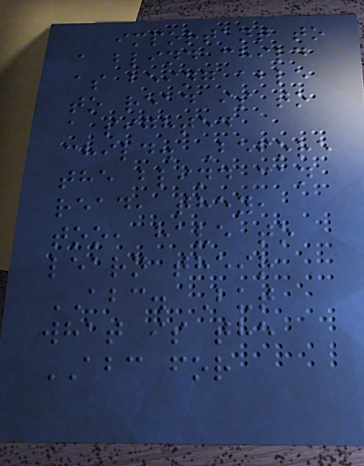important to
a blind child
as being able
to read is to
a sighted
child. Before
the blind can
read, they,
too, have to
learn their
ABC. But
what is the
ABC for
